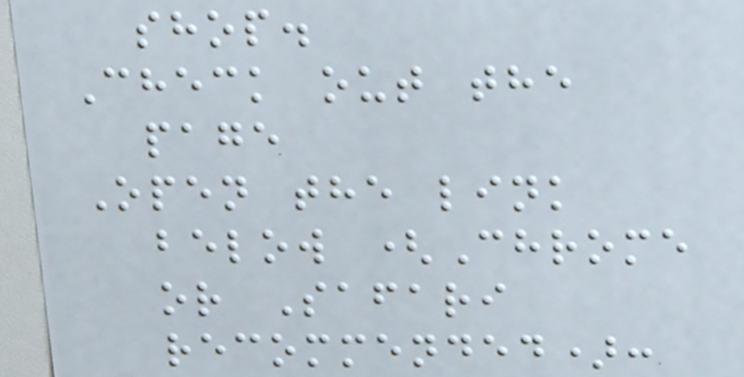shop.
Check out the
page
Open the link
below (Chrome
or Safari
recommended):
